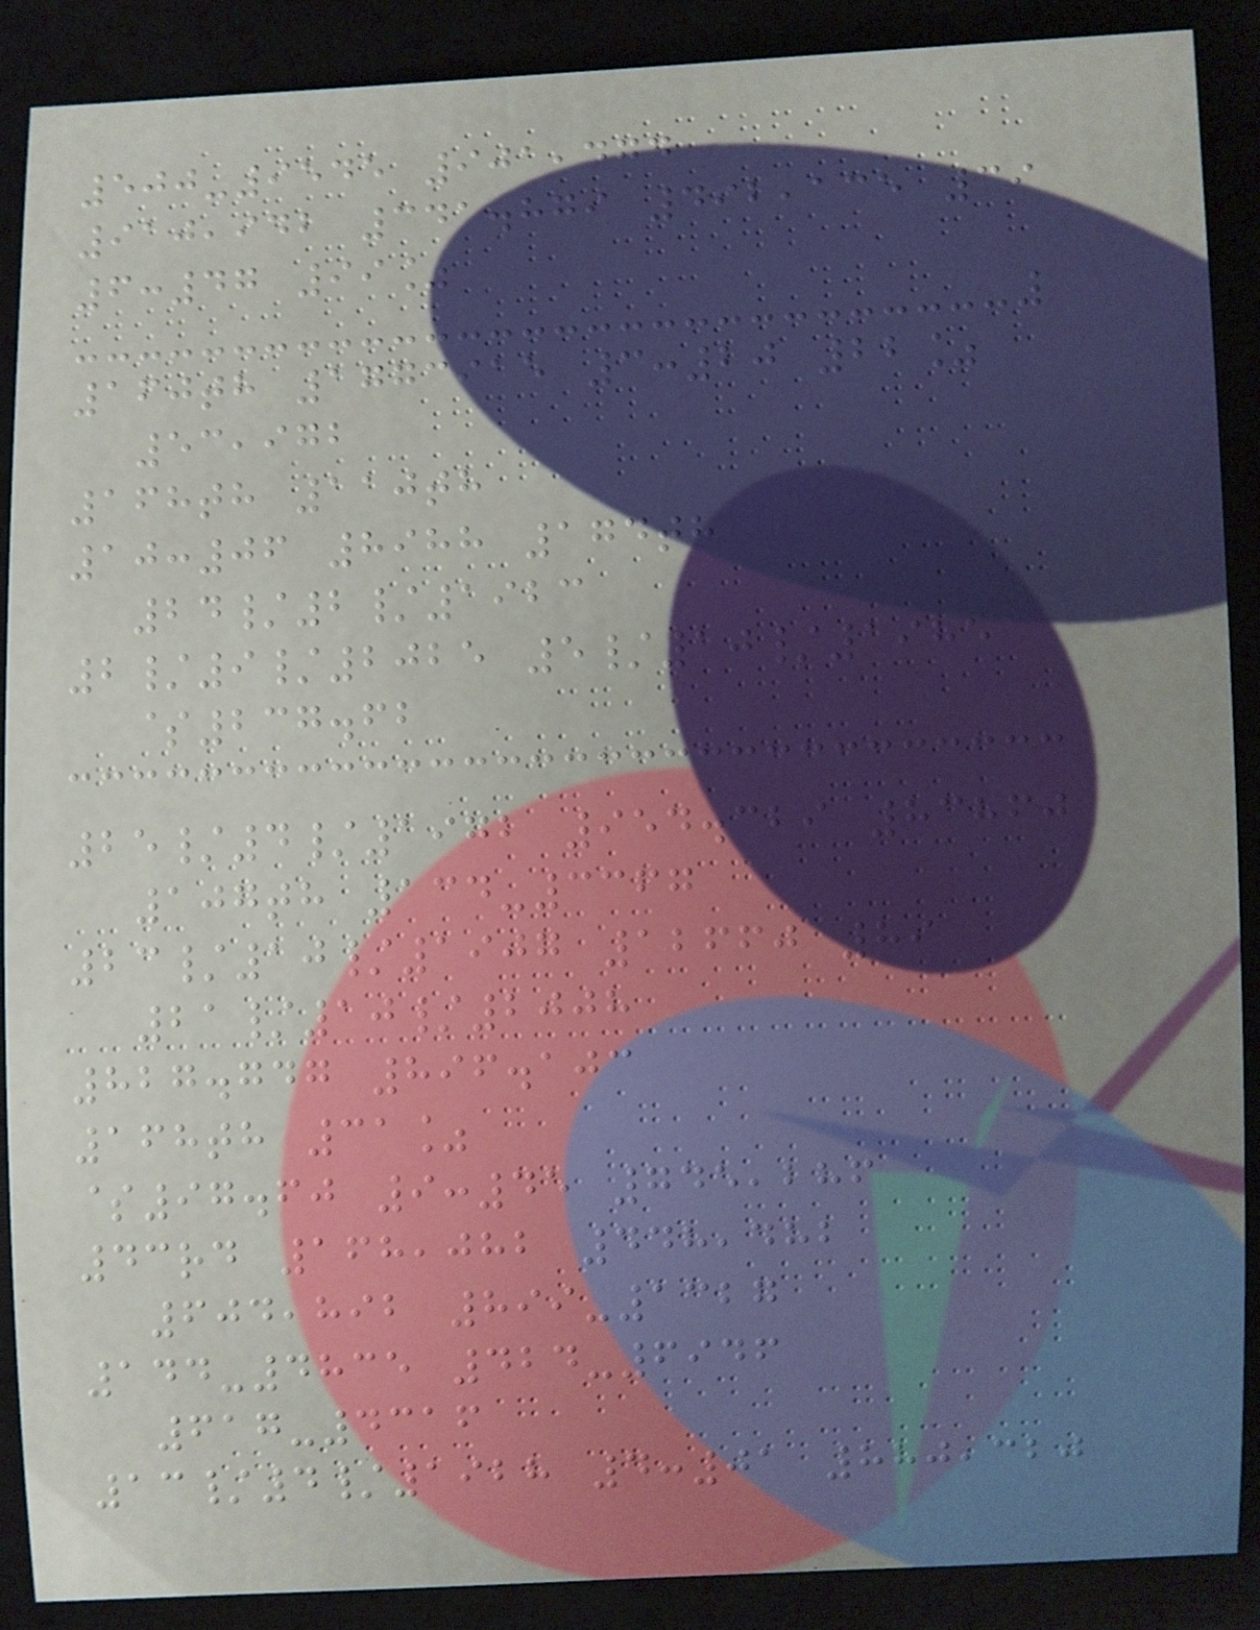500-9545 901,474
910,942 341.879 492,135 39
6:47 99%
160th 1773915 3:20 22%
53,972
168th 110th
10:06 8988 174th
24/2/1923
2/9/2025 5/10/1985
$237.62
25/4/1972 954.329 83860
107th 134-3367
23/10/1907 12660 89
21/10/2008
827.747 896.103
168th 31%
$97.60 9:45 745,286
43rd 168,082 448,482
604,892 899-1327
144-4835 424-6946
617-4316
13/4/1928 4:01 880,320
